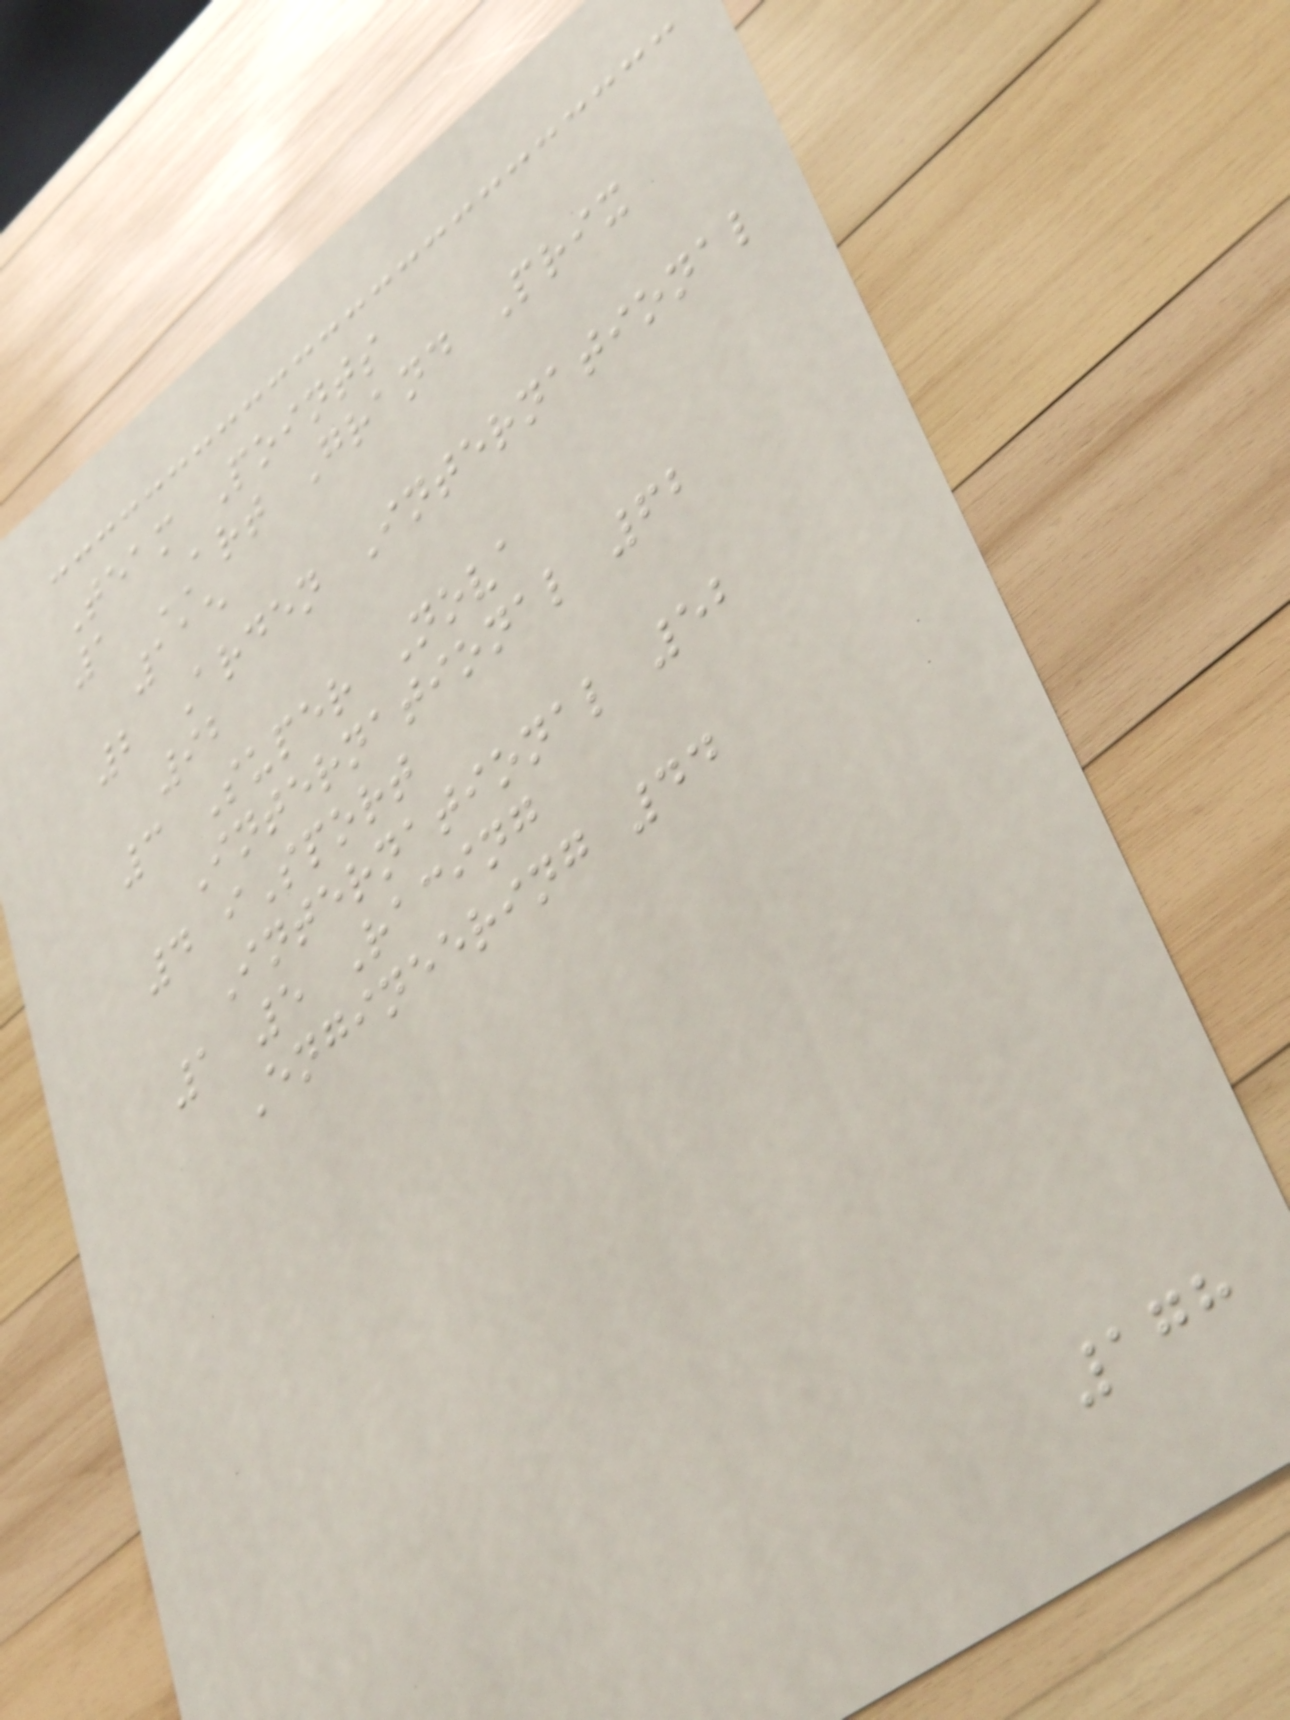Team Points
1 ART Grand Prix
115
2 Arden International
92
3 Super Nova
International 62
4 iSport
International 52
1 5 Racing
Engineering 44
178
